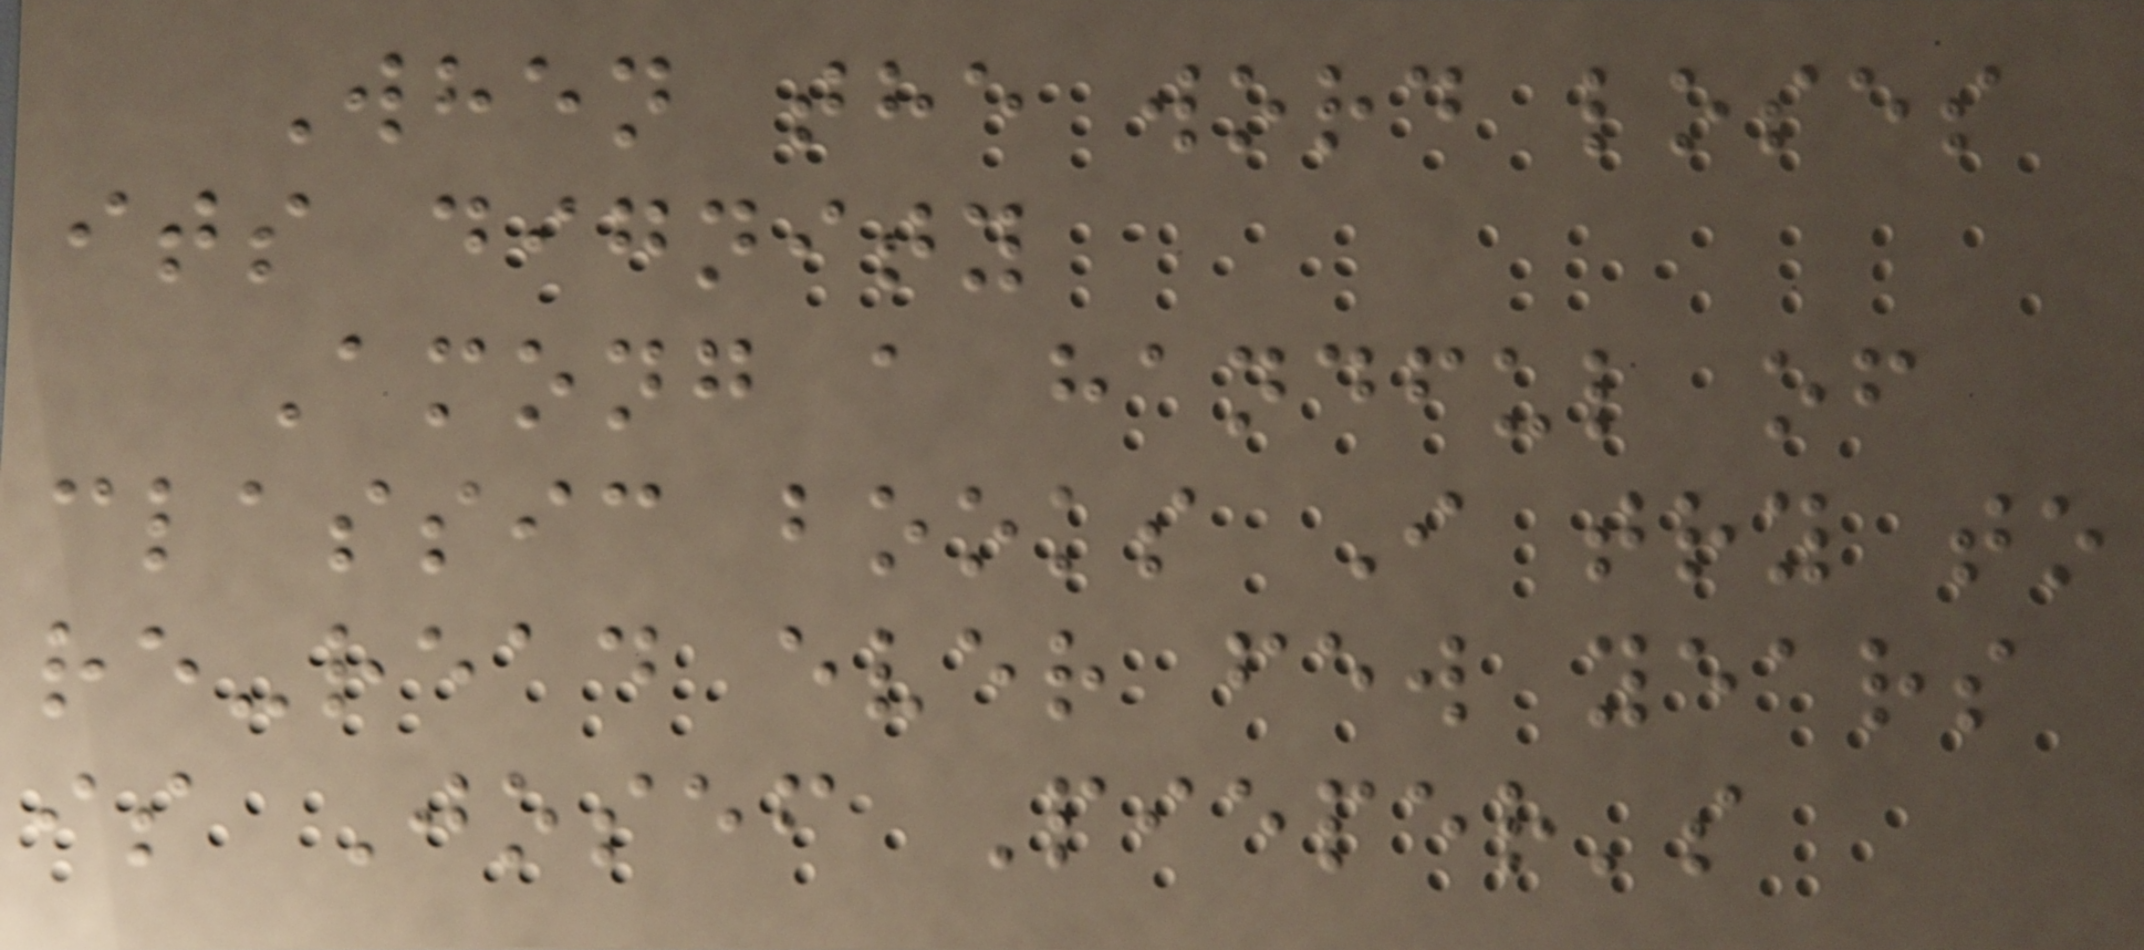When the word loses
its dignity
Among a handful of
classic books I try to
re-read ever few years
is Josef Pieper's
